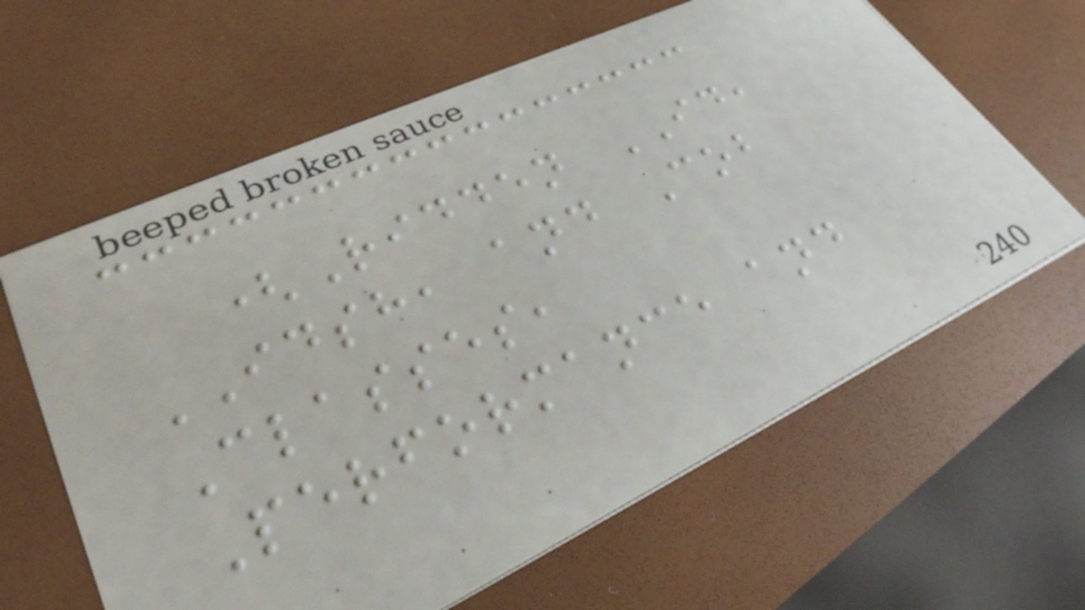(Ridden ID,
IDSH, and Cob
Classes,
Performance and
